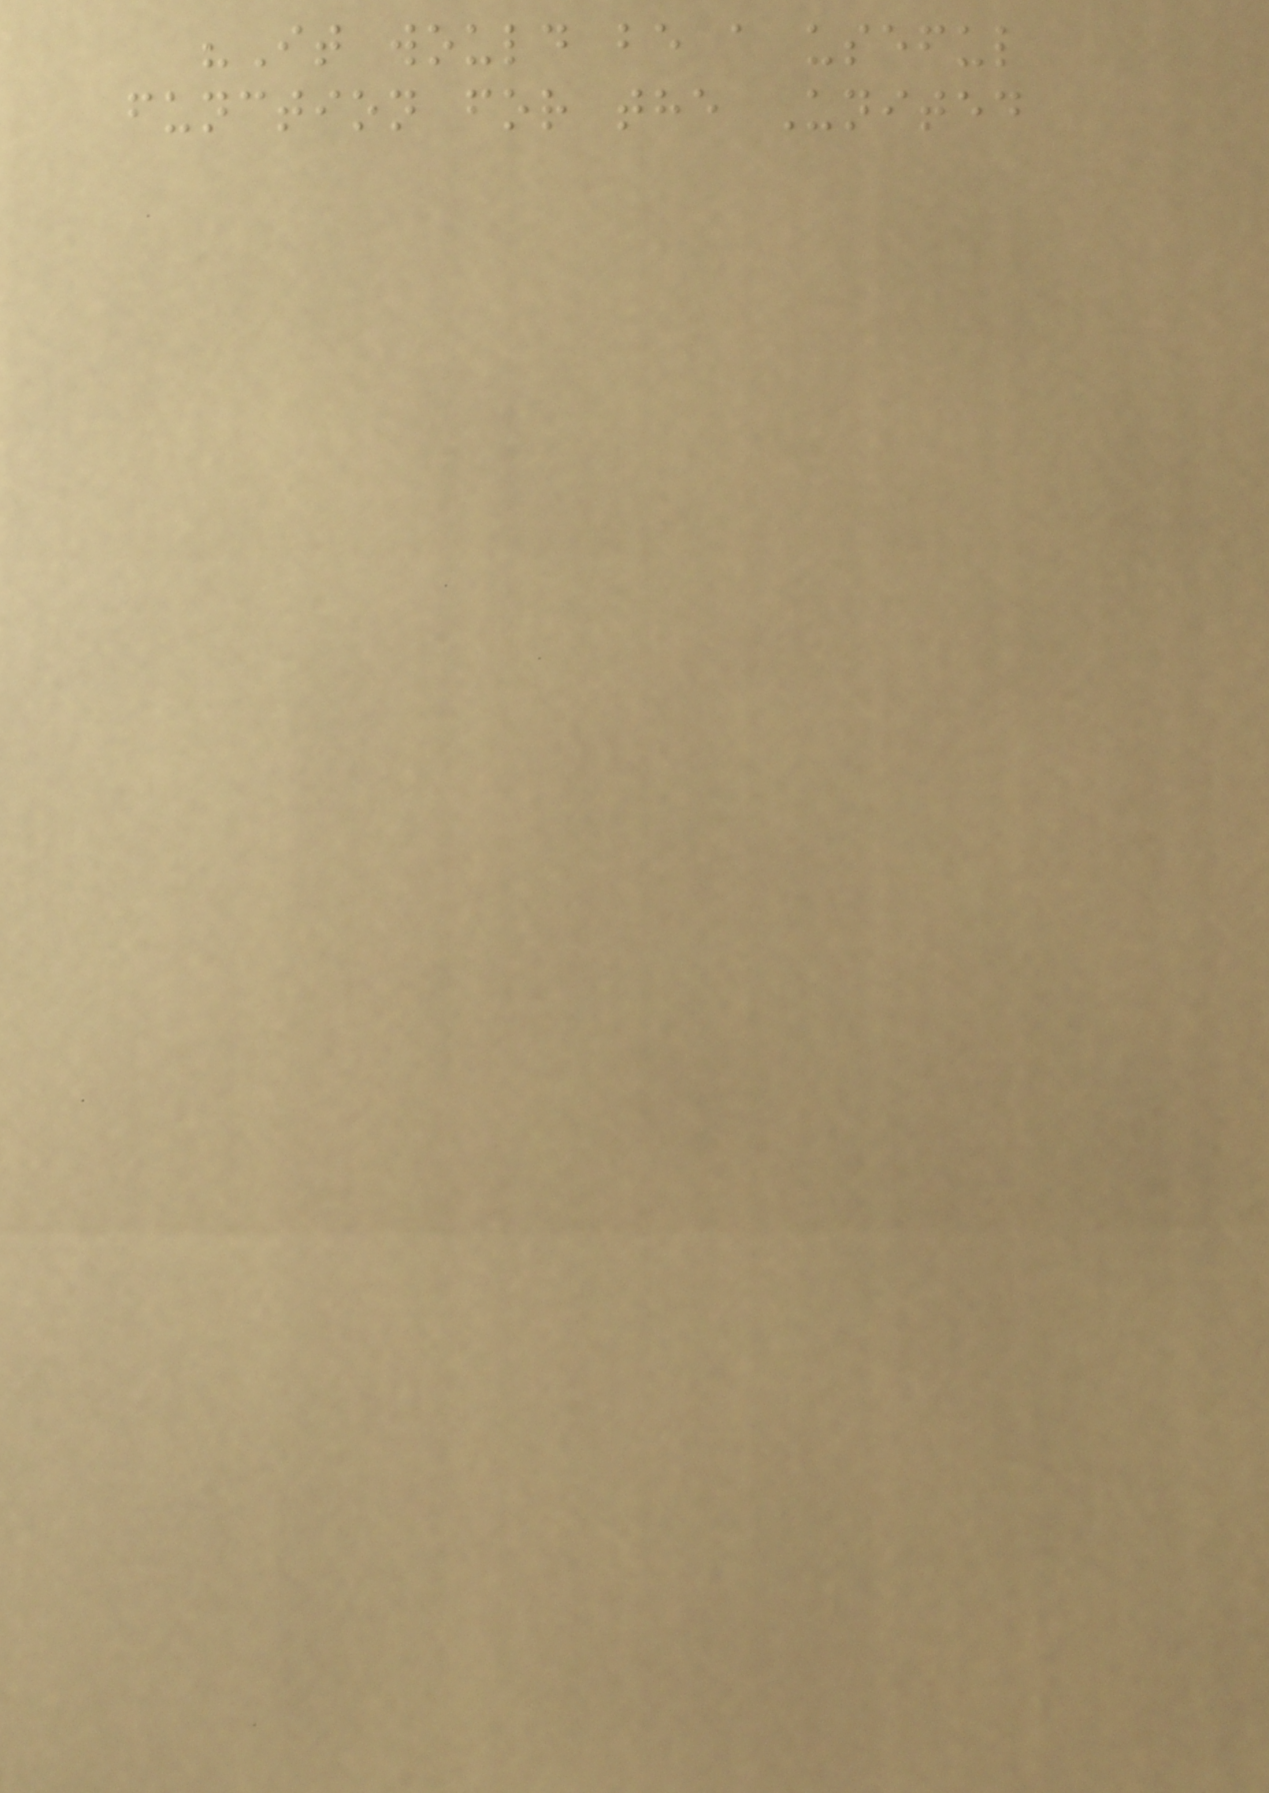"It would be a useful
function for the United
